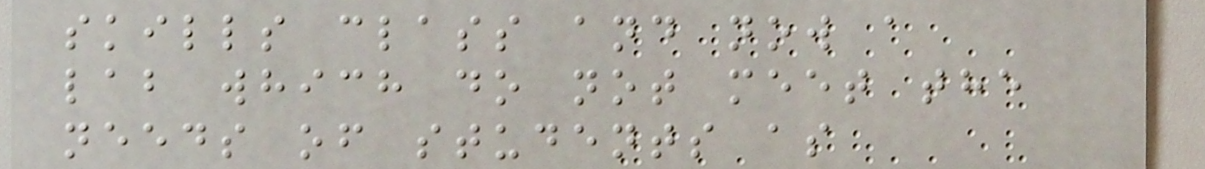skills class and now a
lab which do not meet the
needs of students as
